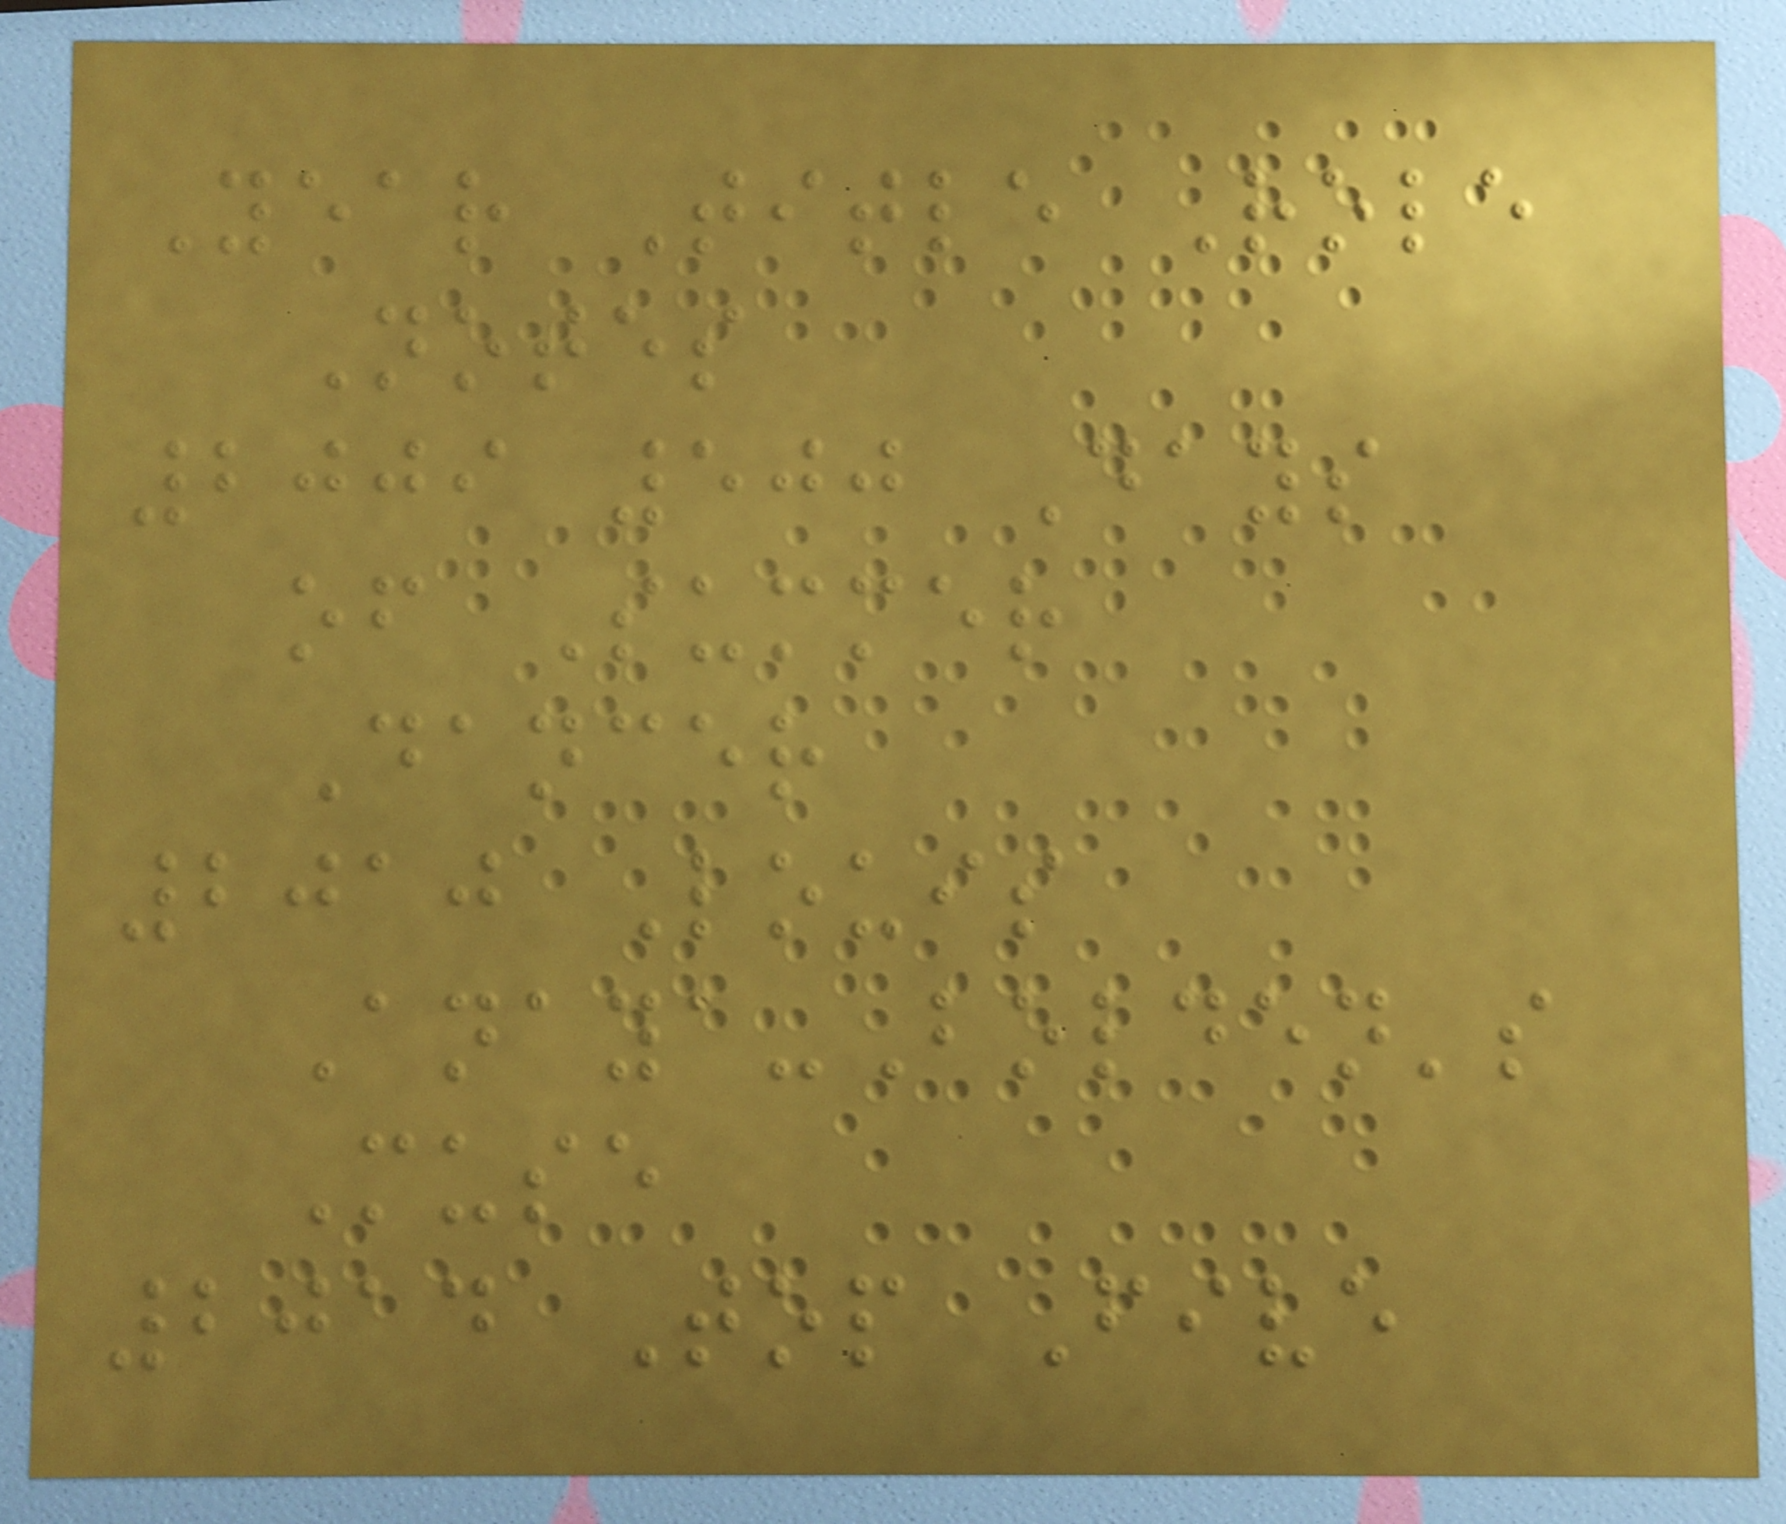Year Title Role
Notes
2009 500 Days
of Summer
Dancer
2010 Louis
Anaya-Bolden's
Muse
2014 Top Five
